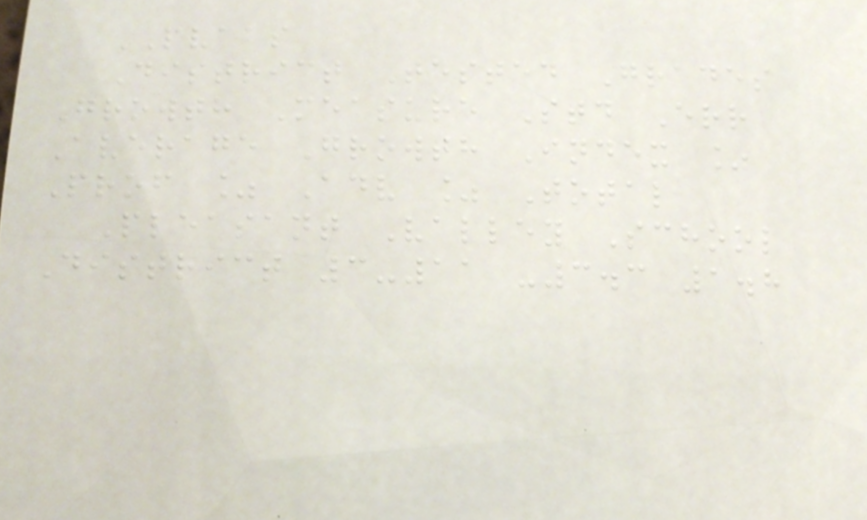PVAAS
District Tested Grades
Growth Measure Std Err
Average Growth Index %
Prof % Adv % Total
Pleasant Valley School
District 3-11 -3.3 1.8
